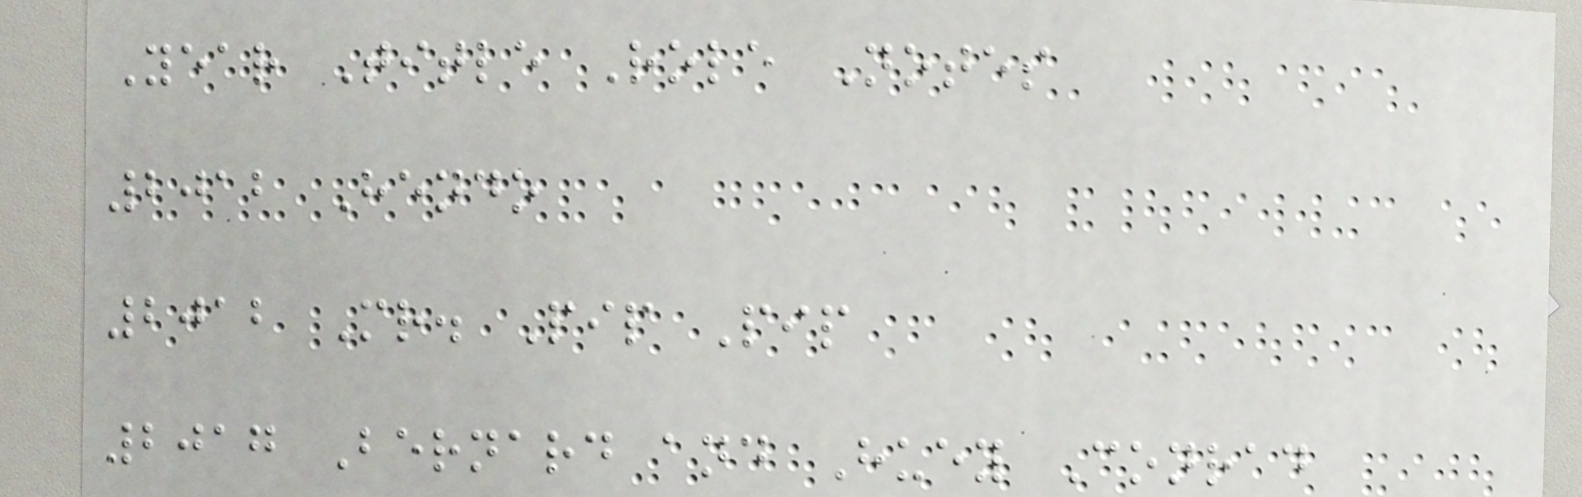Year Title Role Notes
2012 Hendo
2012 Mr. Pip Pip
2017 Bernard and Huey Conrad
